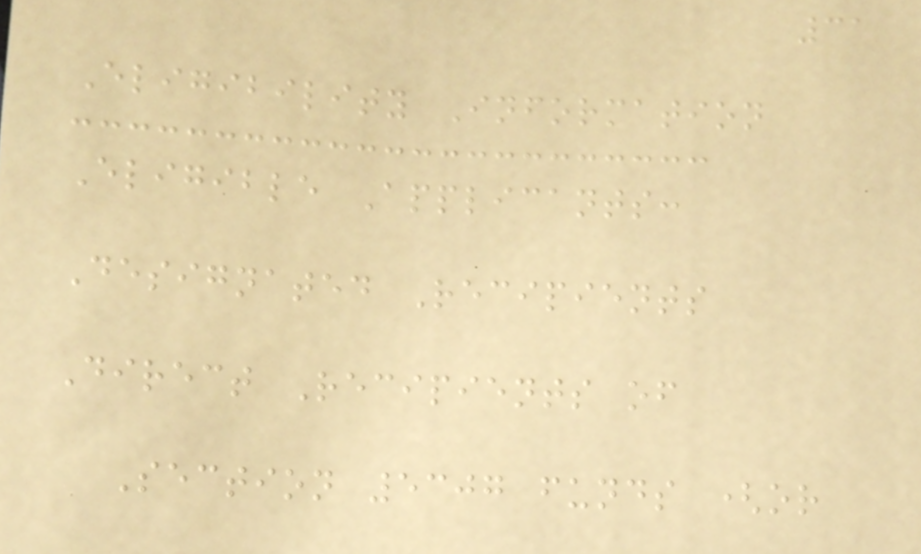31
Eligibility Information
Eligible Applicants:
Designated Recipients
Direct Recipients of
Section 5307 funds (or
